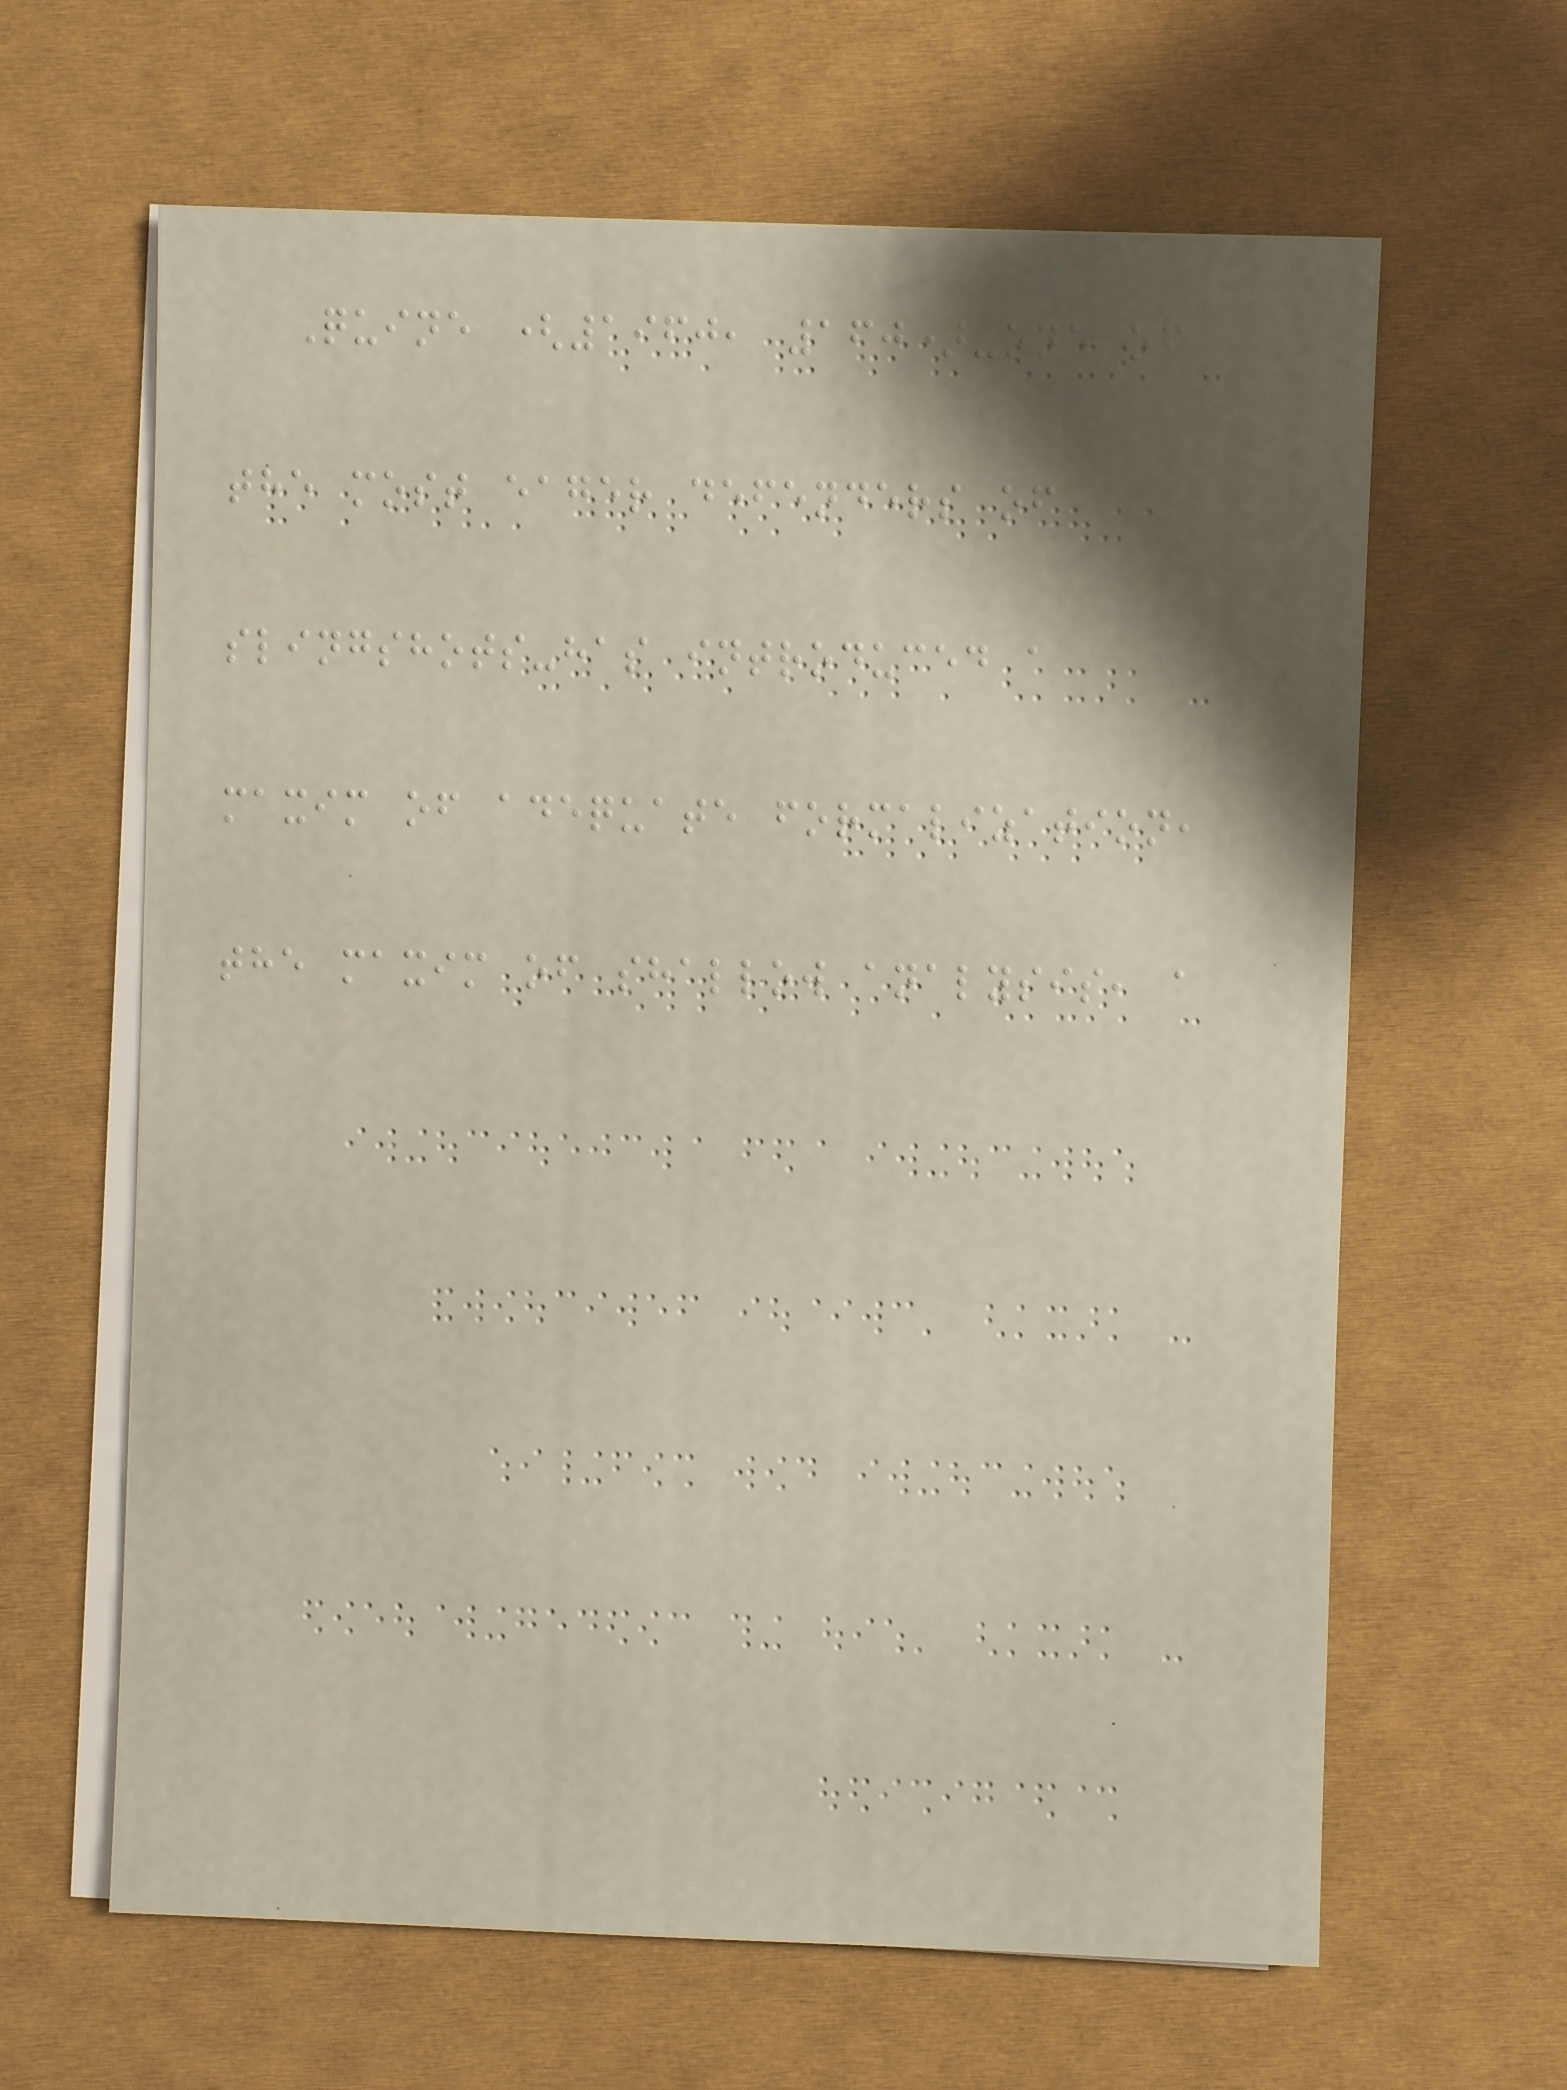Quine (1960, 160)-one of
the most eager defenders of
slingshots-has introduced a
maxim of adequate formalization,
the maxim of shallow analysis, a
